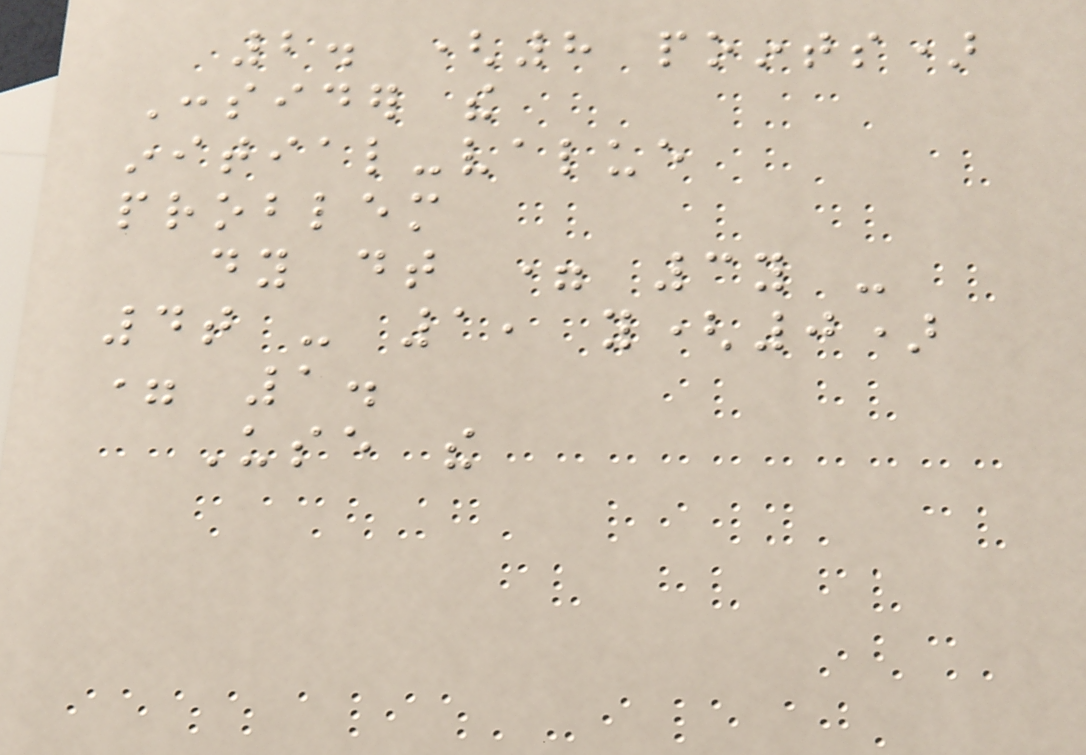2. (8 points)
Consider the
initial-value
problem
dy dt = 3y -
4t - 1, y(0)
= 1.
Use the
